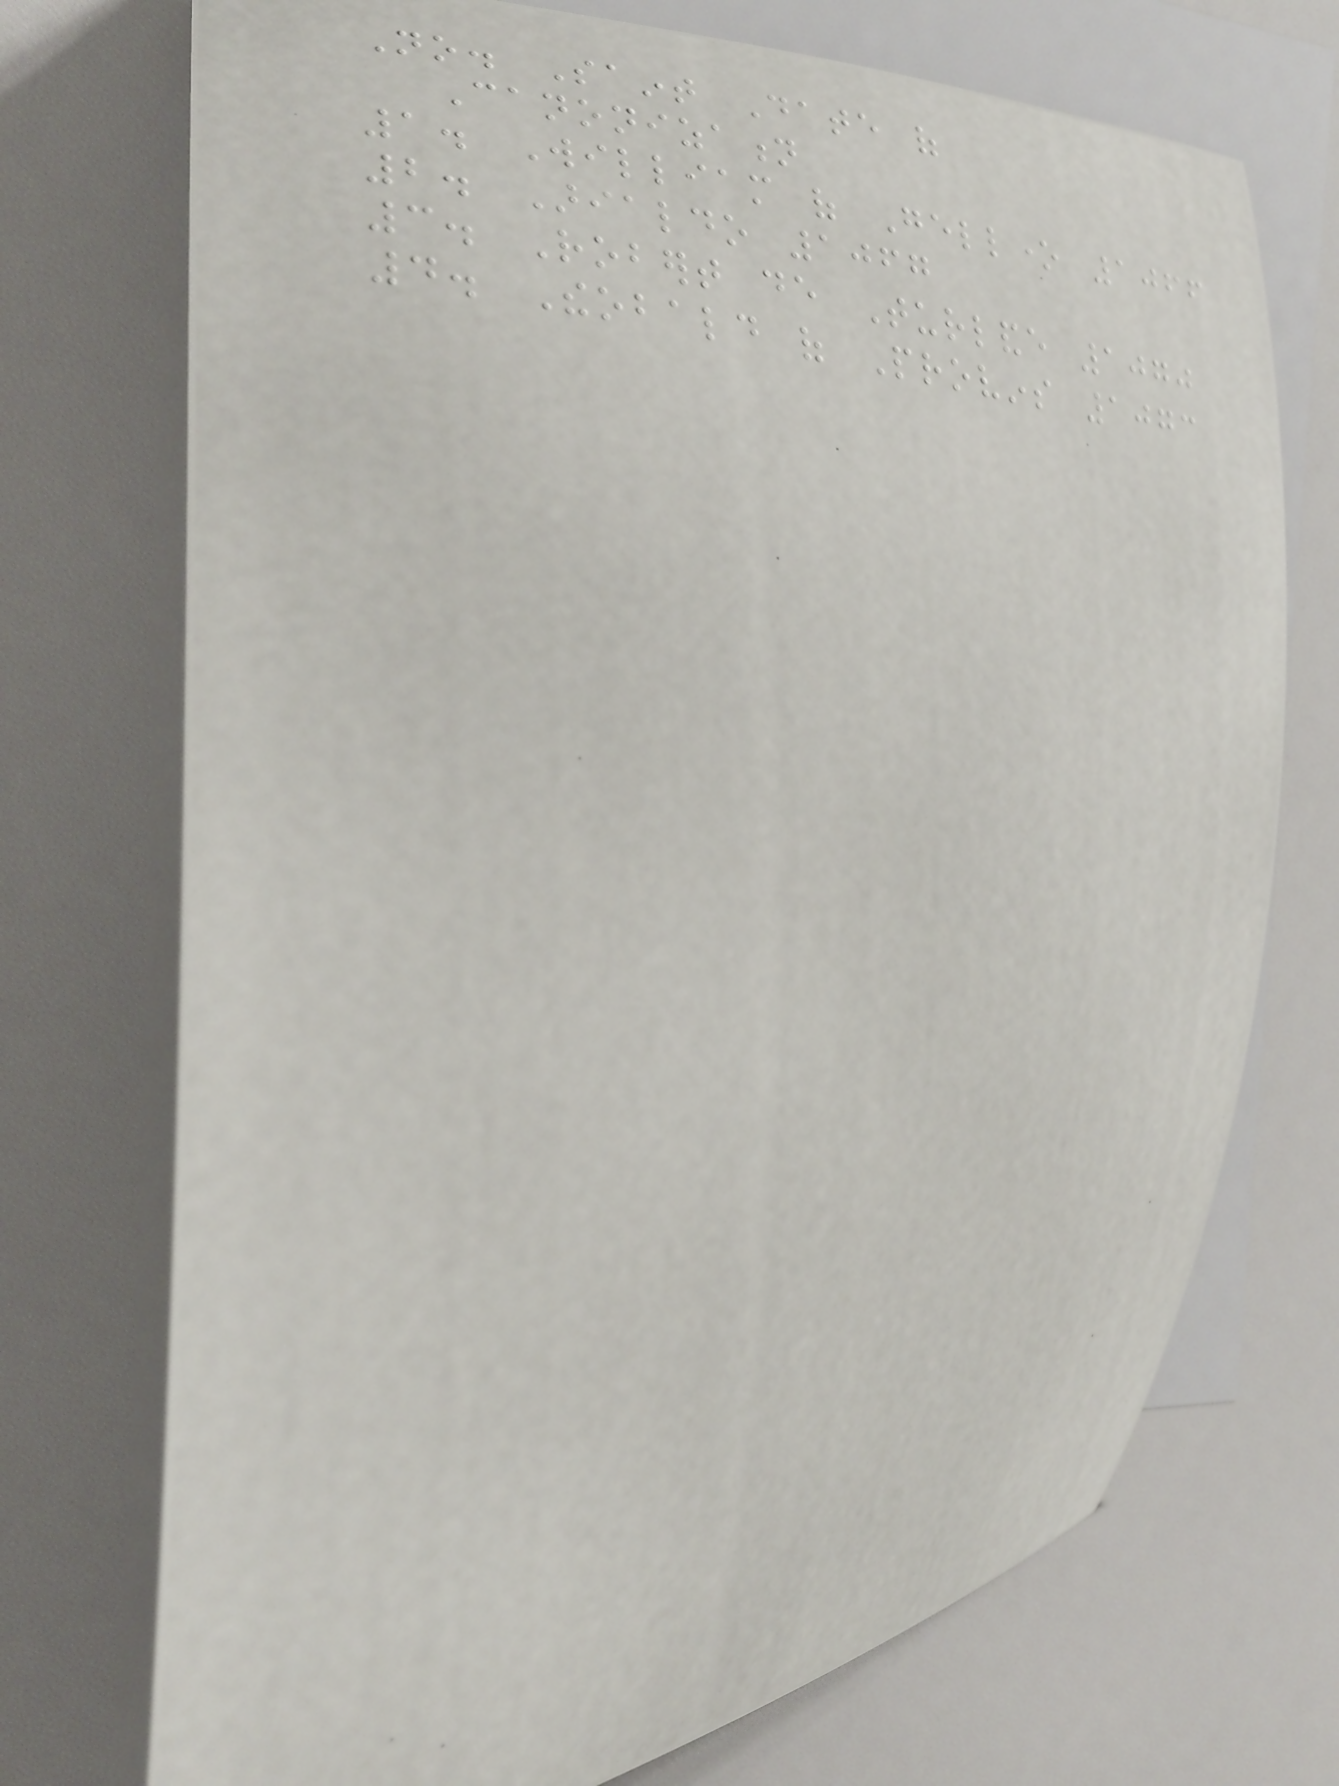No. Saint Date of
Canonization
1. William of Gellone 1066
2. Arialdo 1067
3. Robert de Turlande 1070
4. Theobald of Provins 1073
